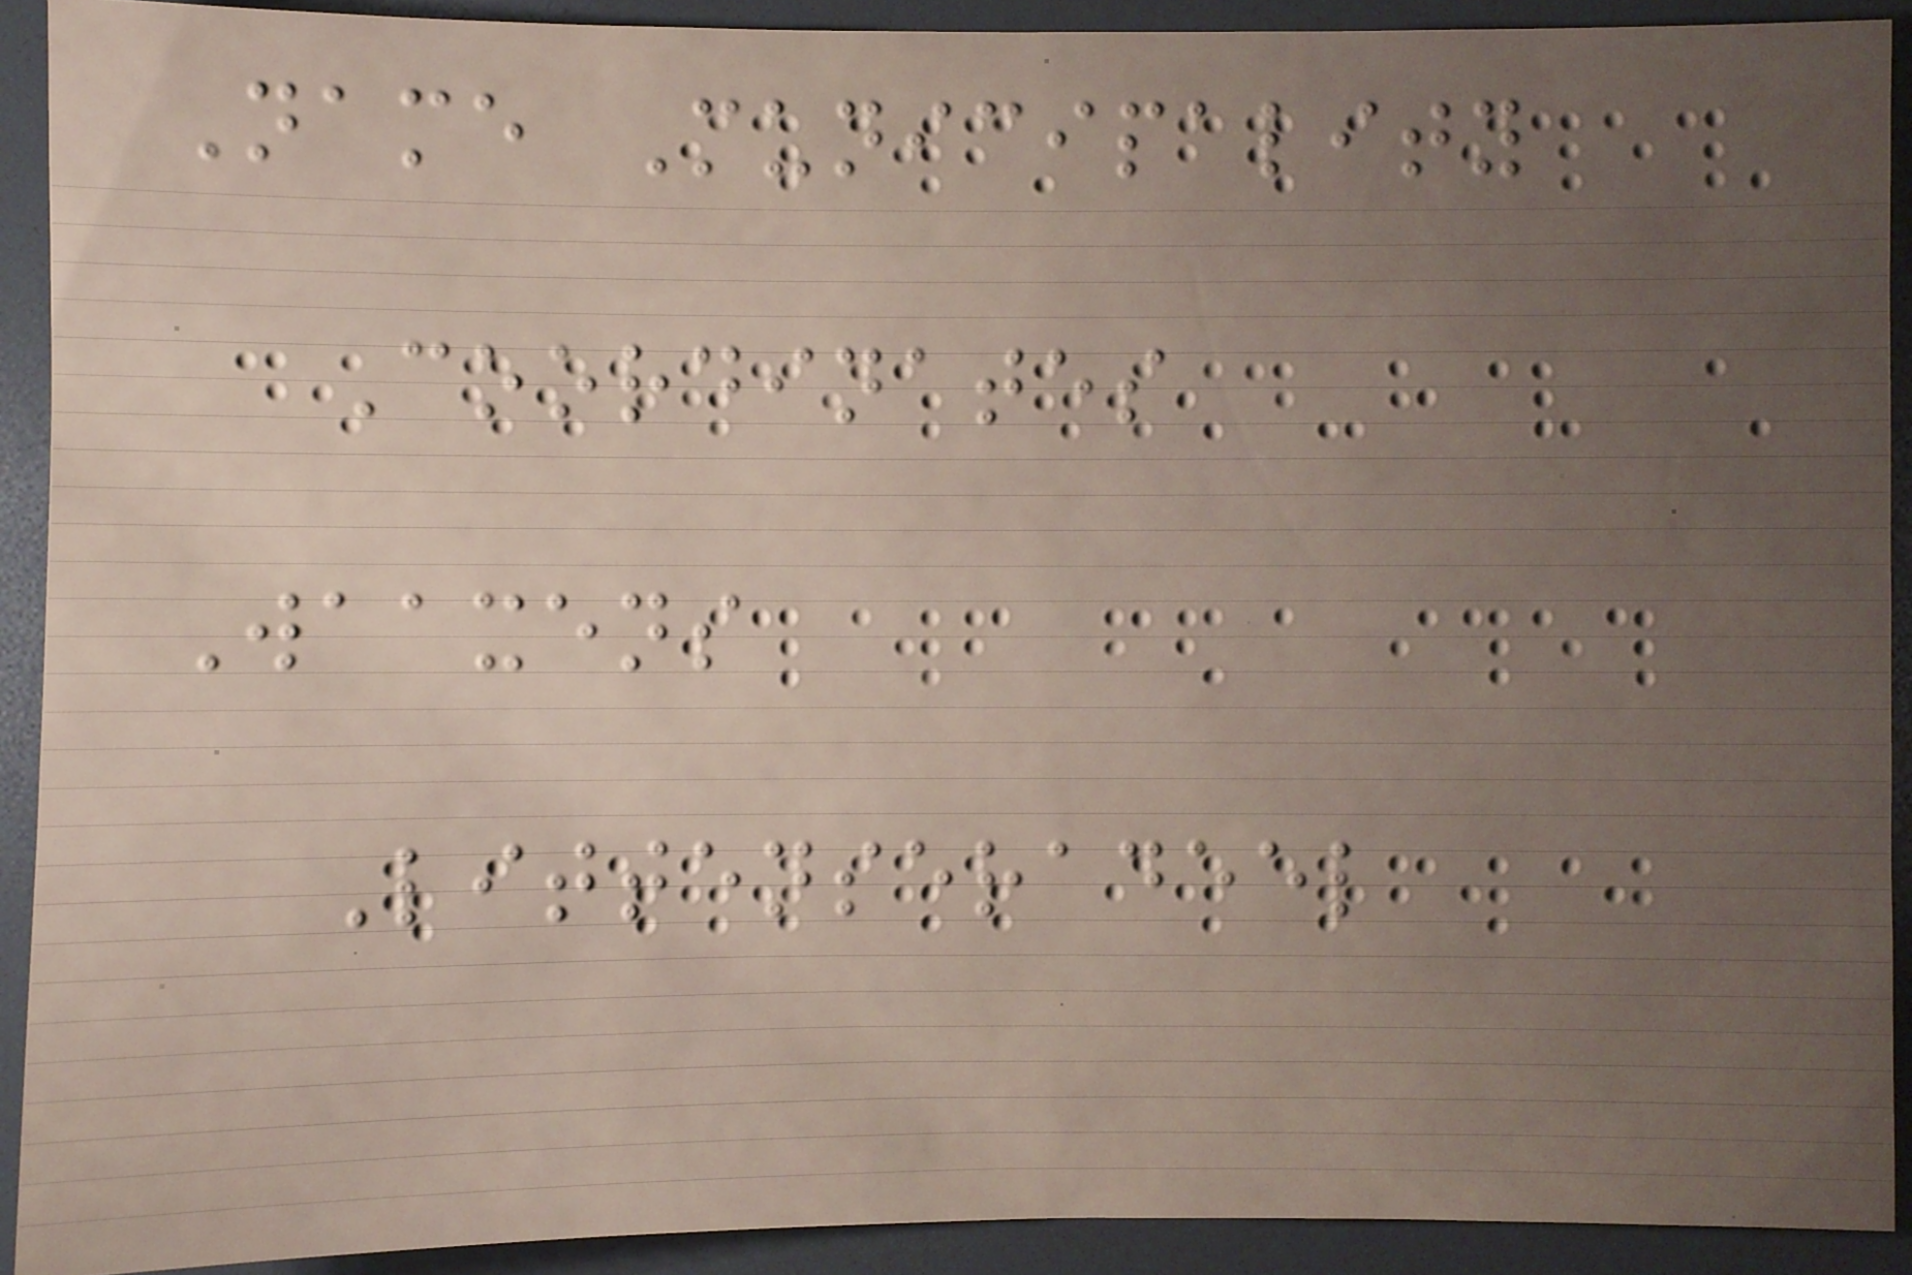Name Municipality
Coordinates
Waaxens
Littenseradeel
